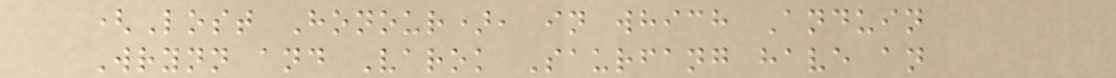(Lost Honour), in which Anduin
Wrynn and Varok Saurfang have an
